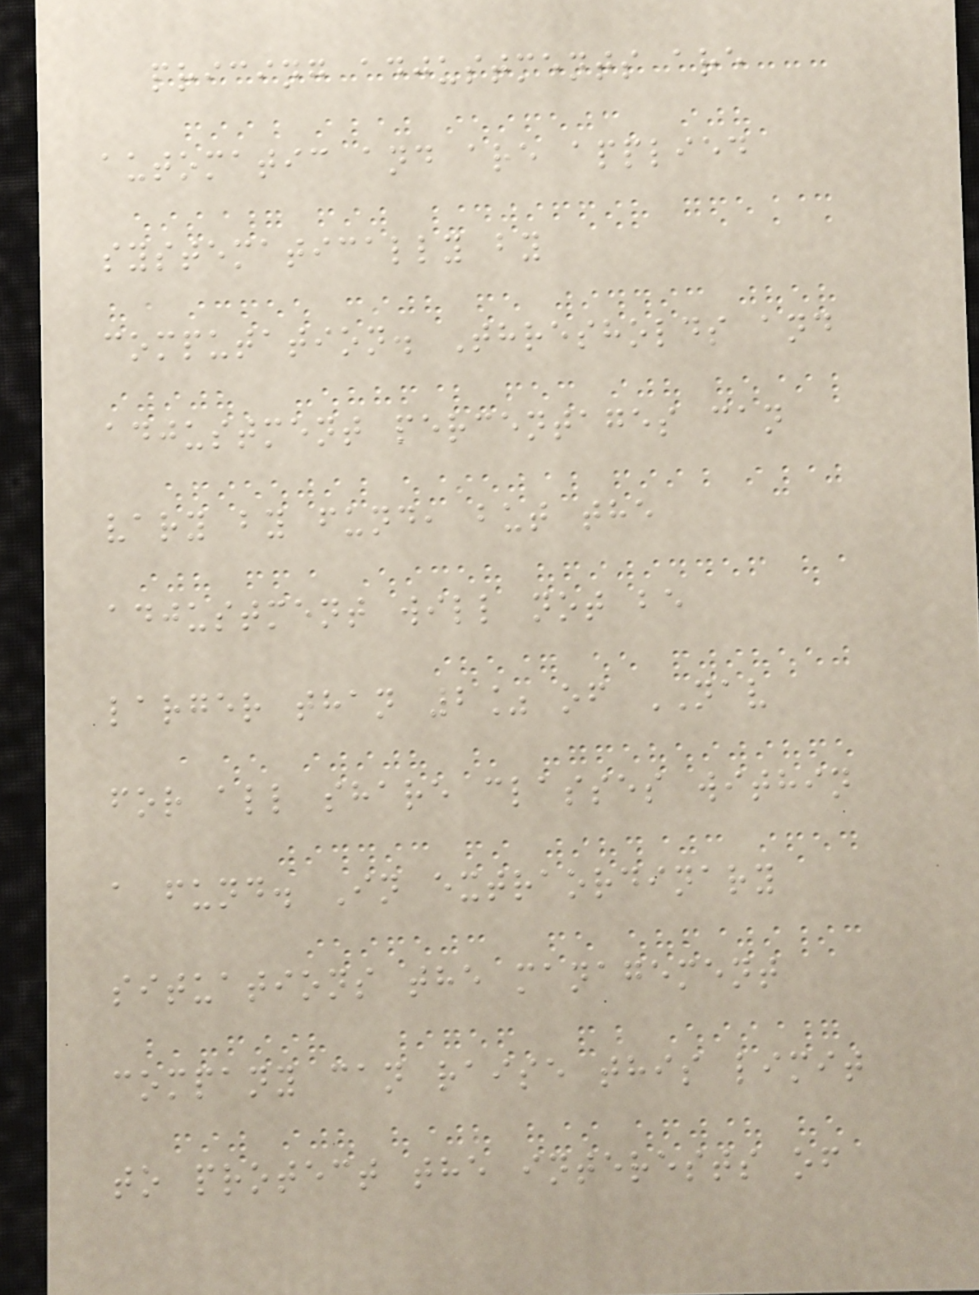pricing adjustments are
automatic and are applied
systematically by
computation. Thresholds and
adjustment percentages can
vary by fund, but the
adjustment will not be
larger than 2% of NAV
for all share classes within
a fund. In extraordinary
situations the management
company can raise this limit
to protect the interests of
